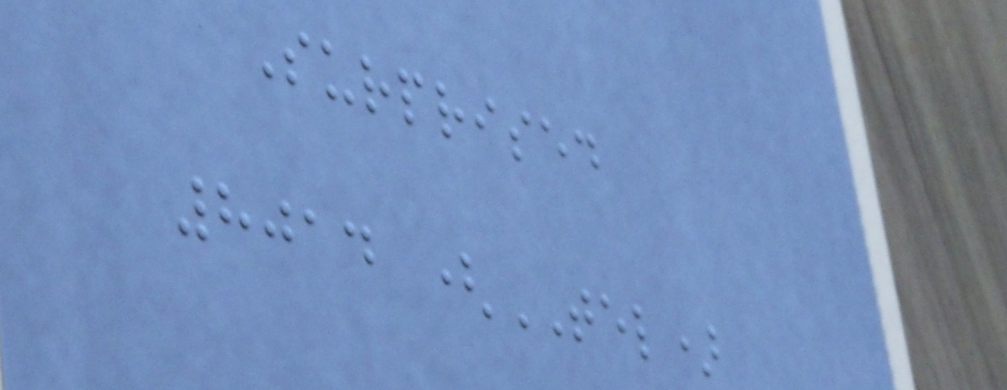Surprised
8014 (TEL)
